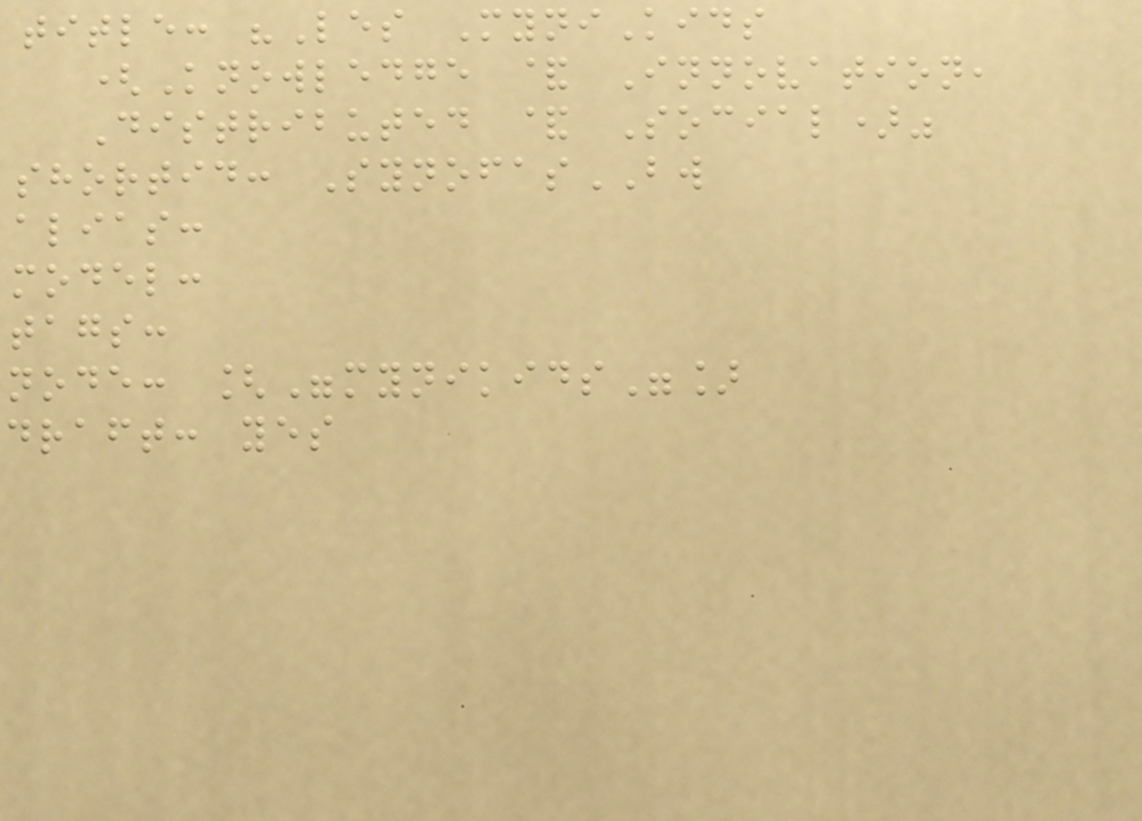title: "Les MyniKids
(Knowledge & Innovation,
Distributed & Social)"
shortid: SynofasBW
alias:
model:
tags:
node: ["mynikids"]
draft: yes
